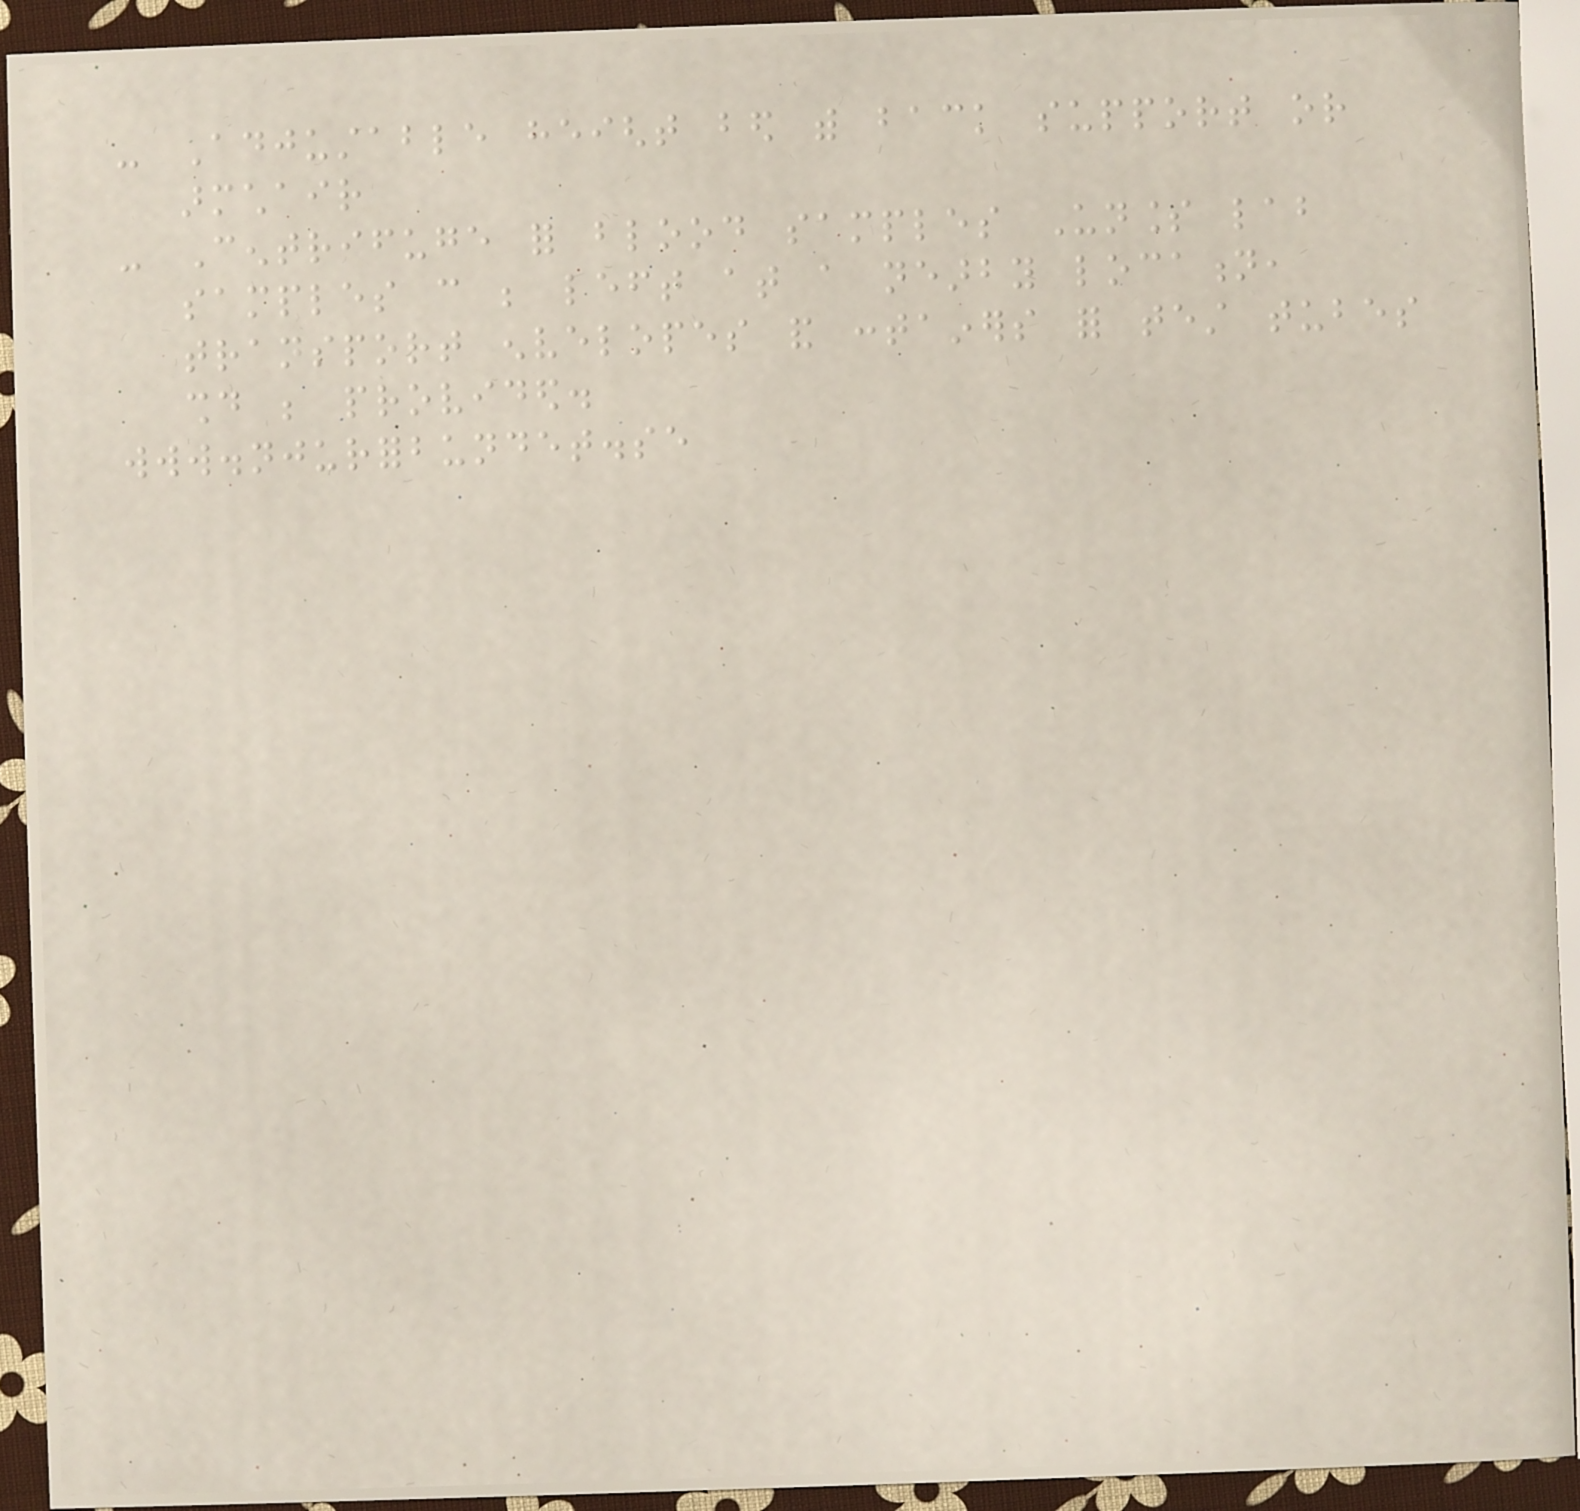- Adjustable height bed with back support or
armchair
- Centrifuge for blood samples Unless lab
samples can be left at a nearby location,
transport envelopes and containers for test tubes
should be provided.
www.njurforbundet.se
